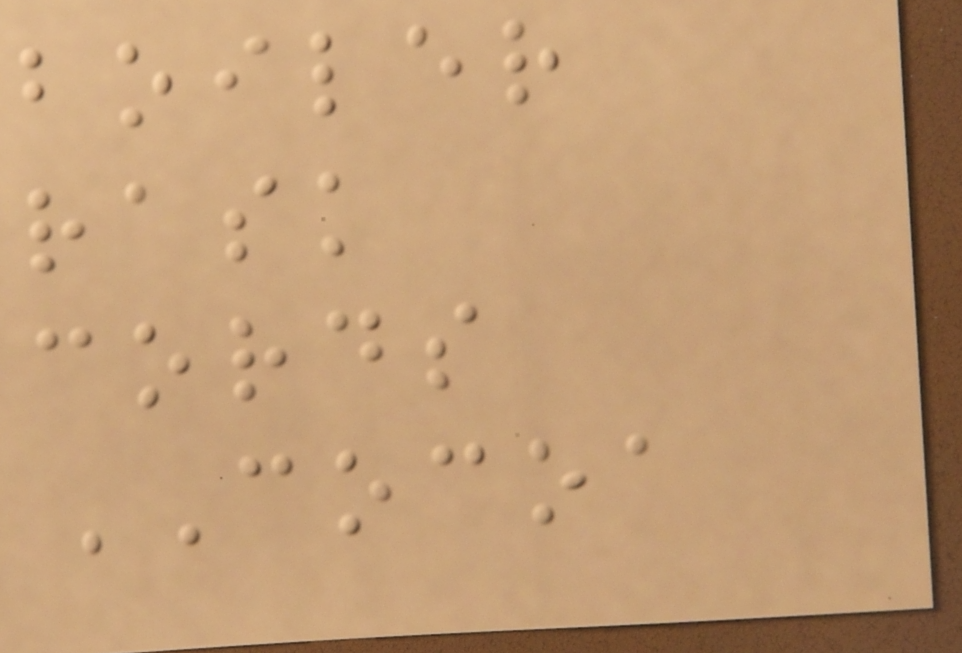boiler
rask
cords
COCOA
